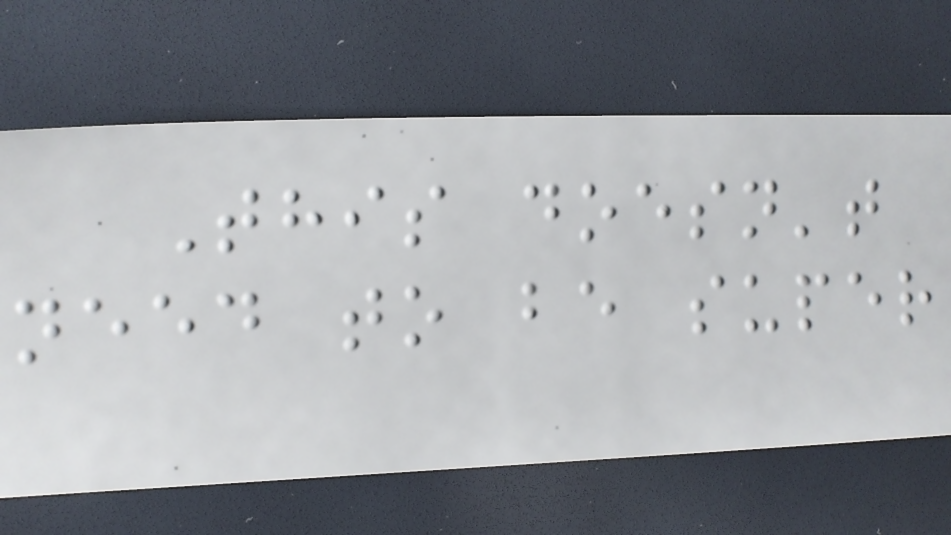This doesn't
need to be super
